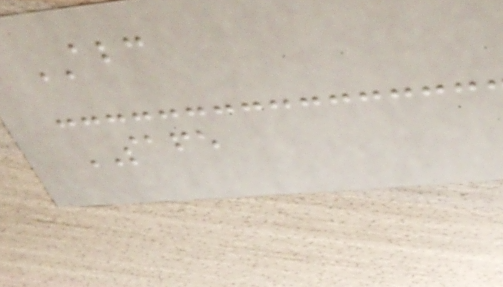ABC
SAFE
